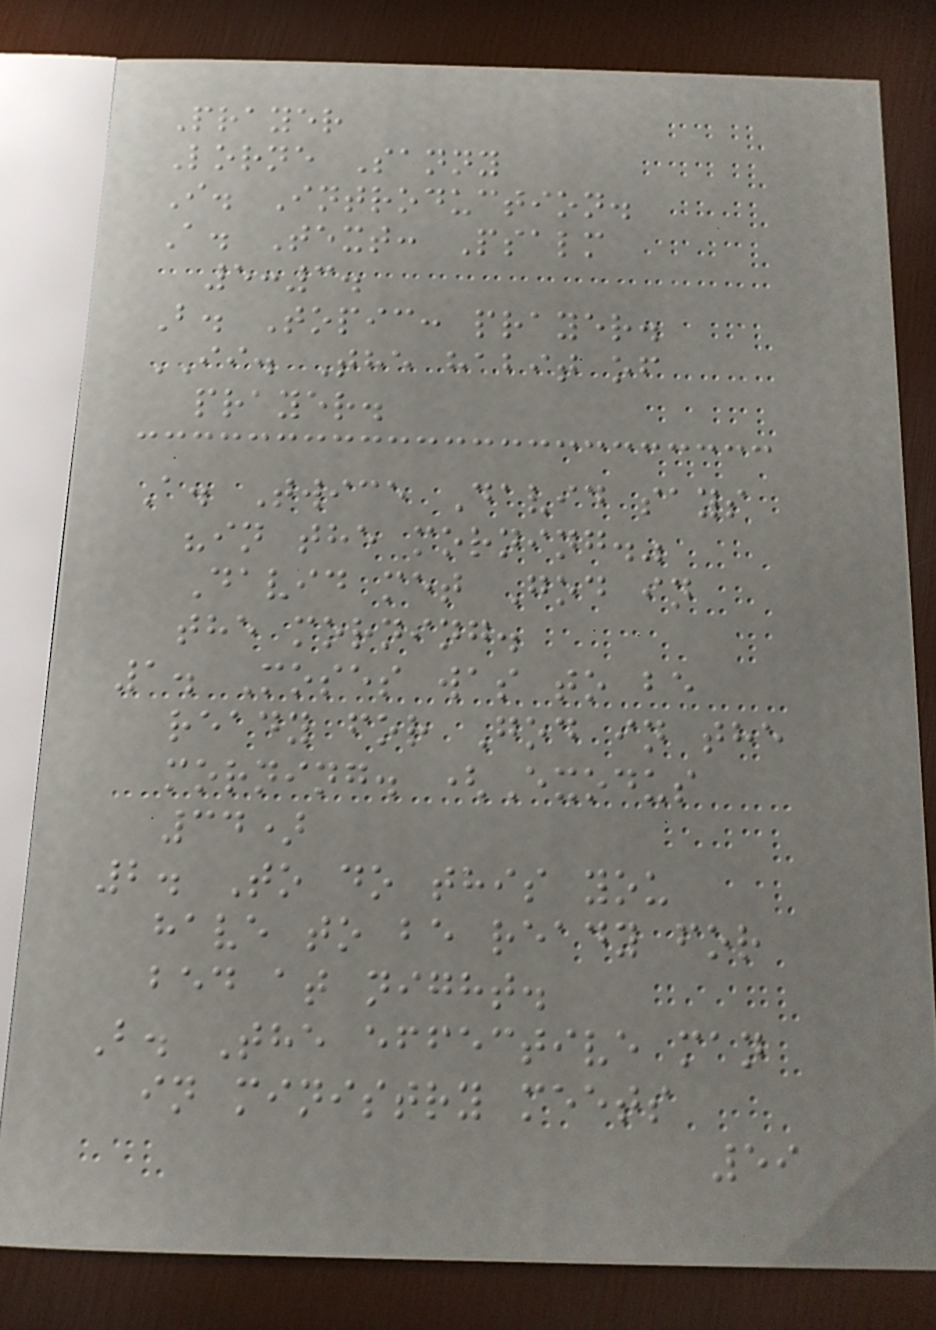Prayer
Lorne Sanny
I. Introduction.
A. Text: Psalm
5:3.
B. Topic: prayer.
II. The habit of
prayer.
A. Twice David says
"in the morning."
David met God in
the morning.
1. Moses was to be
ready for God in the
morning. (Exodus
34)
2. To do this you
have to be ready for
bed at night.
B. The effective man
in ministry meets
59
